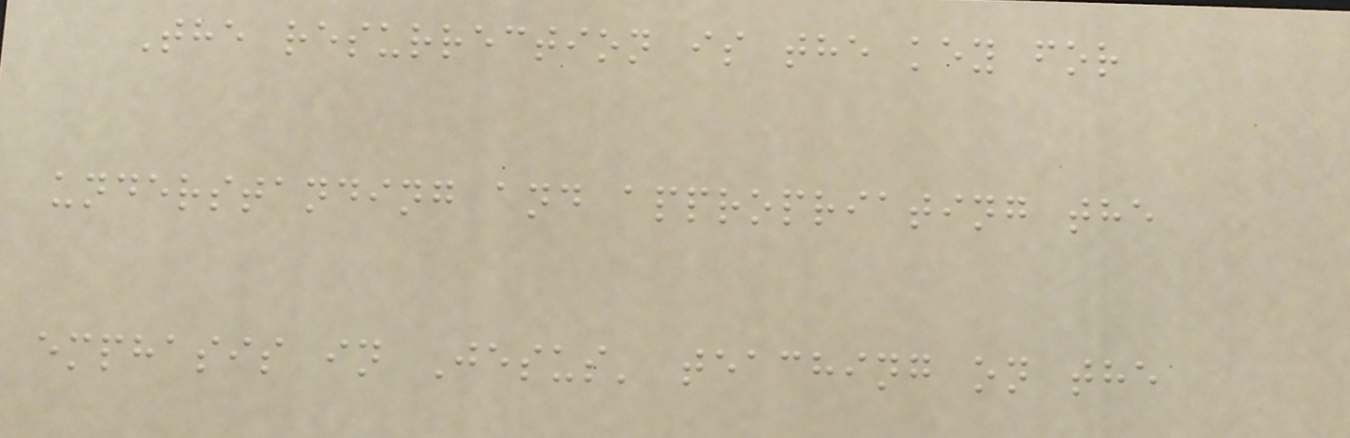The resurrection is the key for
understanding and appropriating the
emphasis in Jesus' teaching on the
